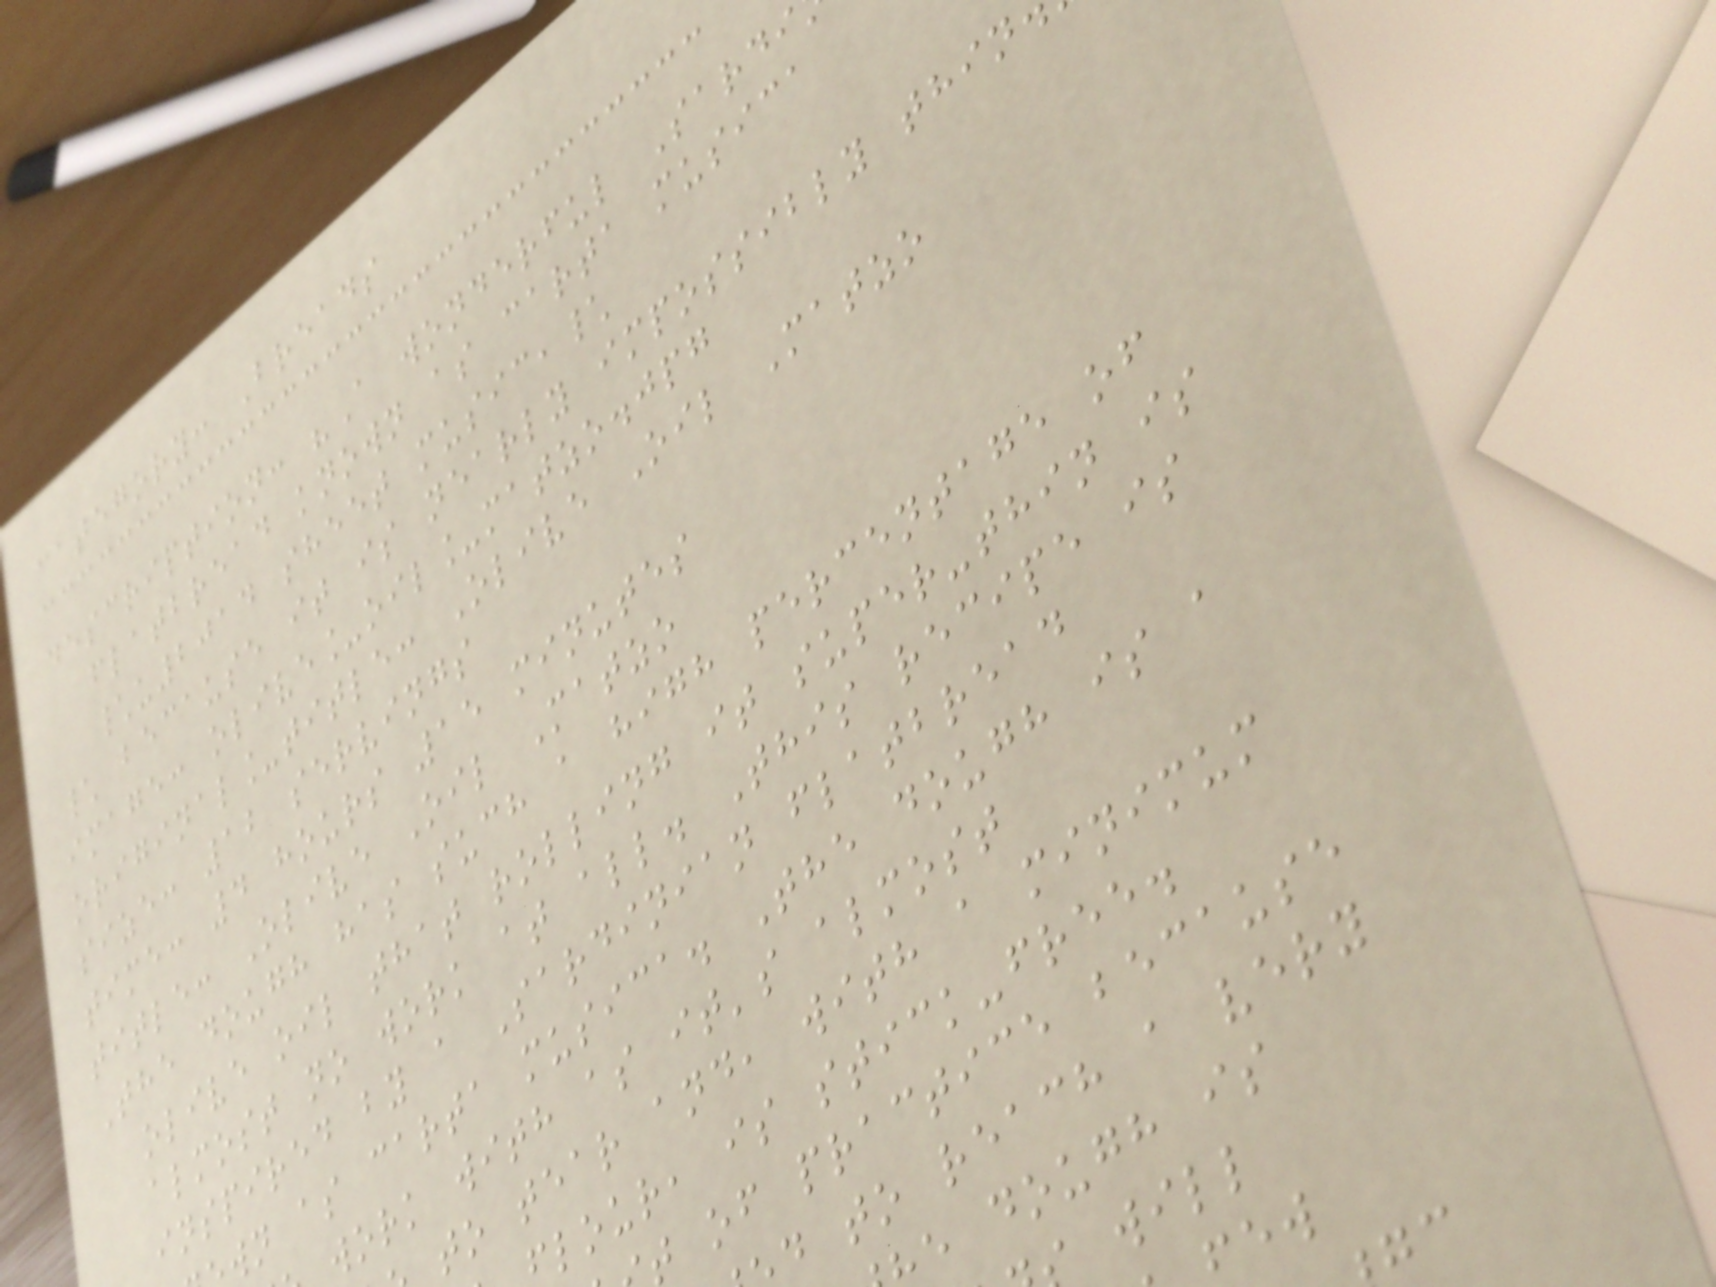category: Breads
description: "A wonderful Sardi
flatbread known as carta musica
\u2014 sheet music,\
\ because it is nearly impossibly thin
image: olive_oil_matzo.jpg
original_title: Olive Oil Matzo
size: 12 servings
time: 4 hours 15 minutes
title: Olive Oil Matzo
The dough has such a high percentage of
olive oil that rolling it super-thin is
almost no work at all. This recipe is
inspired by a Sardinian flatbread
wn as carta musica. The dough is a
work with as it's almost
to tear and, with a minimum
lour, is stick-free.
t of practice because
d to reach a very
e dough is
